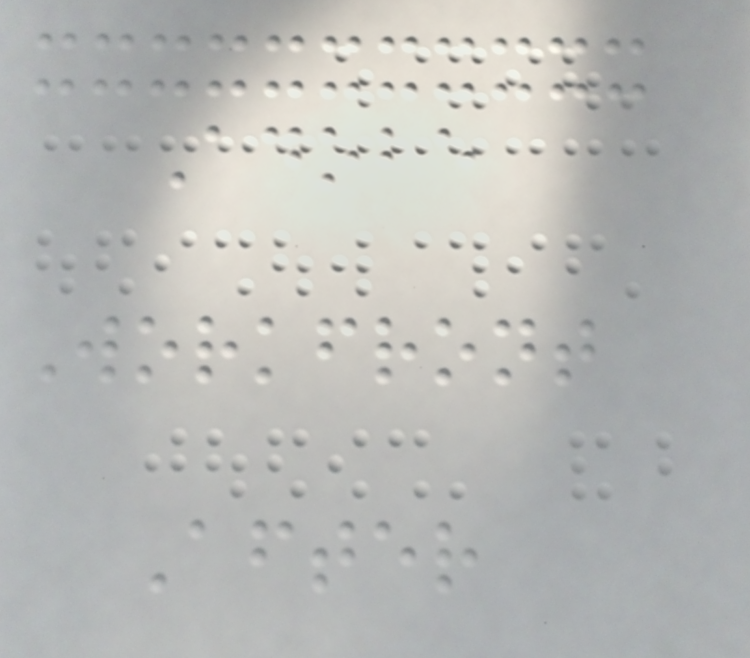Adobe
Workfront
After
